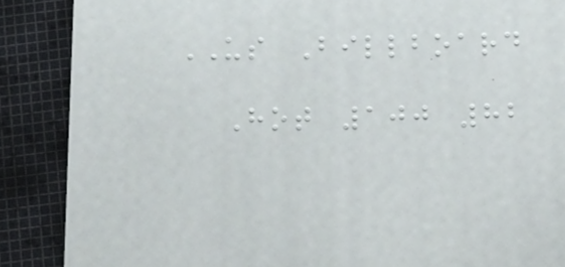US Billboard
Hot 100 82
